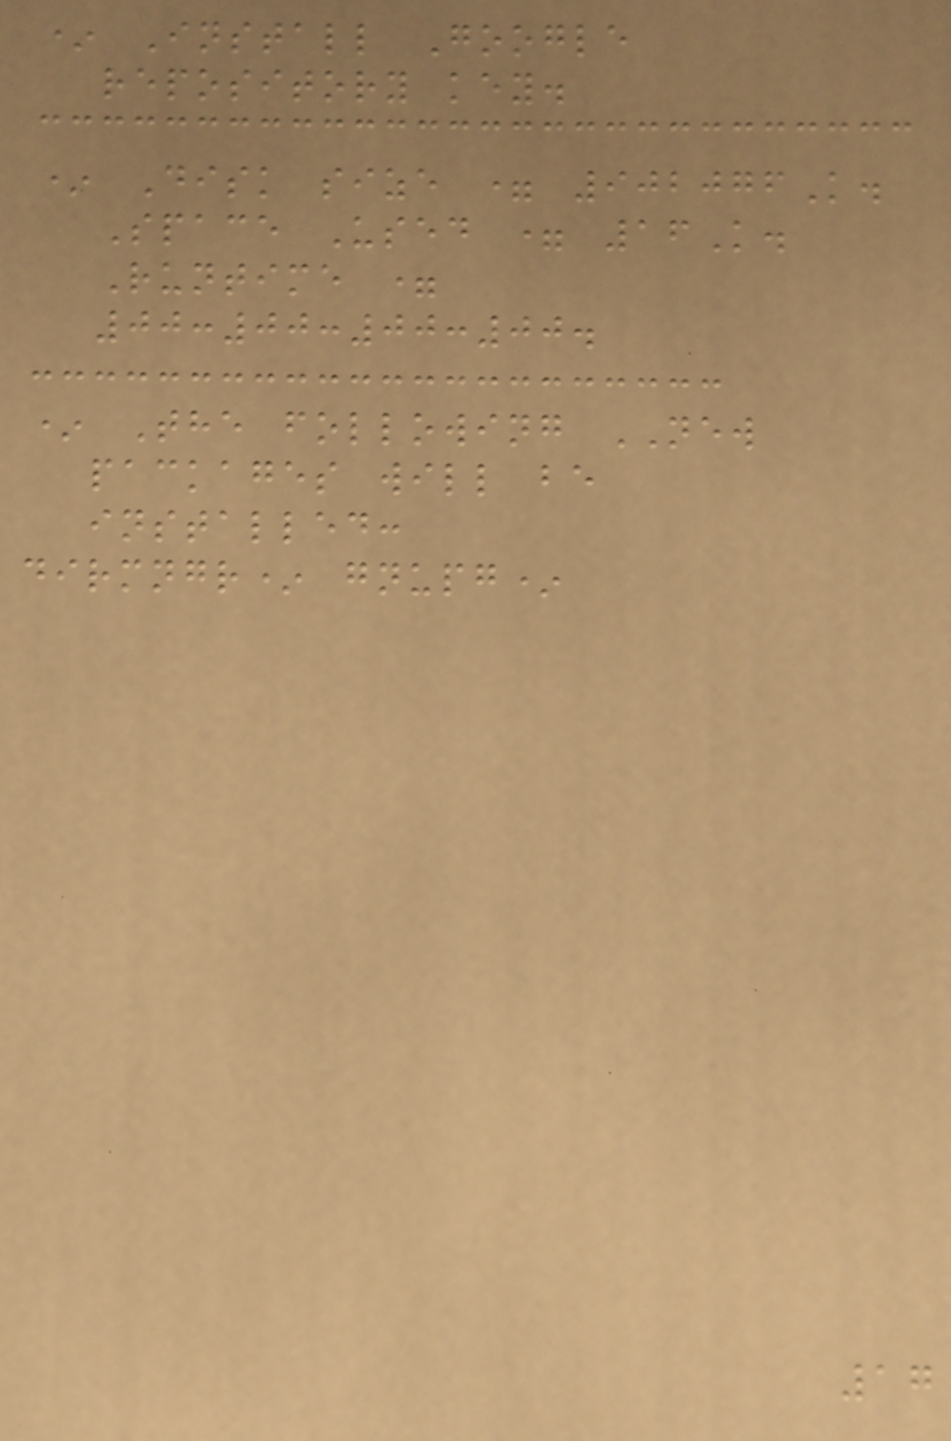* Install Google
repository key.
* Disk size = 902076K.
Space Used = 16K.
Runtime =
00:00:00:00.
* The following NEW
packages will be
installed:
dirmngr* gnupg*
17
